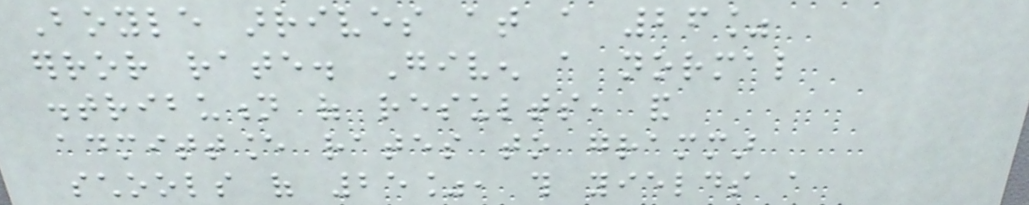Boyle arrives at a 26%
error rate. Given a normal
distribution of results, and
admittance rates to grammar
schools of 25%, this yields a
